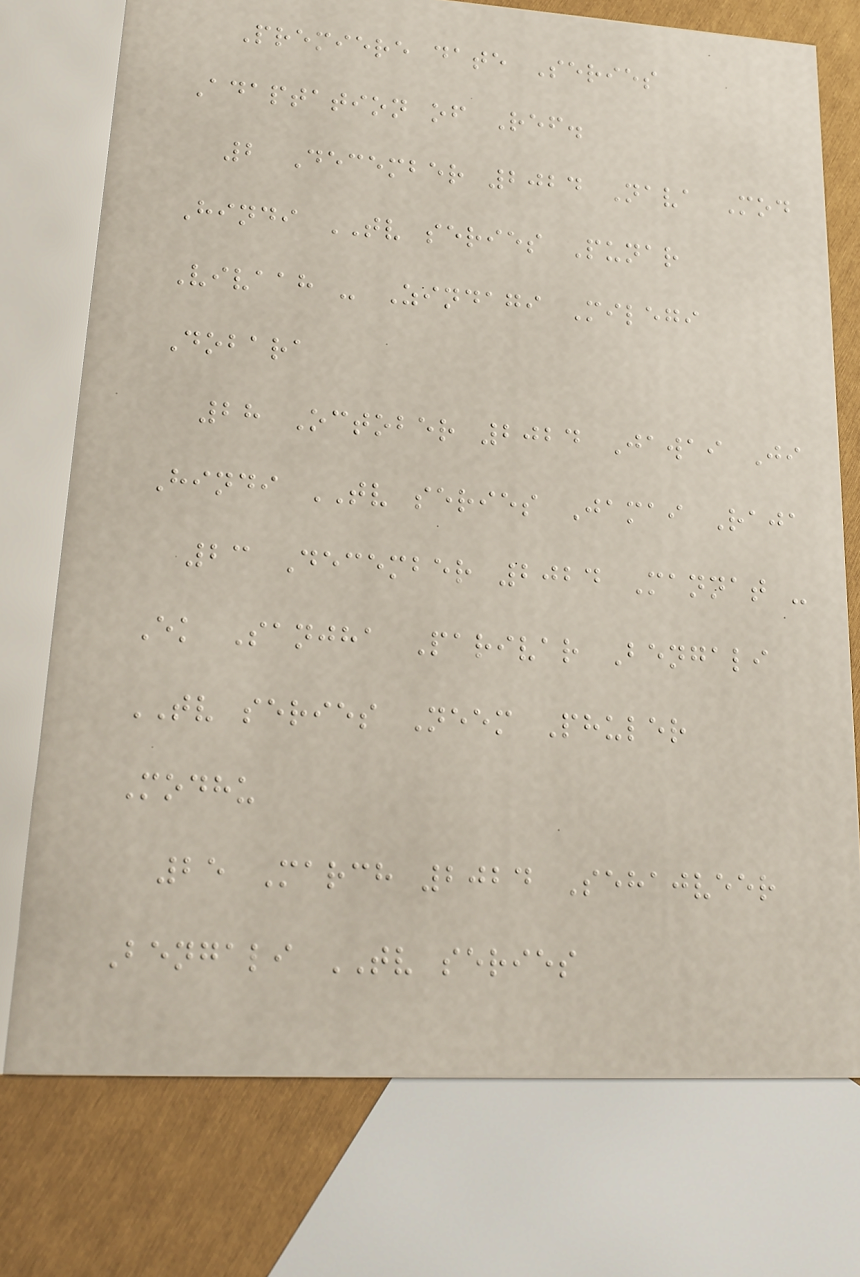Premiere date Series
Adaptation of Ref.
2 December 2024 Nava Mod
Hindi TV series Punar
Vivaah - Zindagi Milegi
Dobara
28 October 2024 Jawai Ji
Hindi TV series Jamai Raja
23 December 2024 Mannat -
Ek Sanjha Parivar Bengali
TV series Neem Phuler
Modhu
25 March 2024 Sehajveer
Bengali TV series
